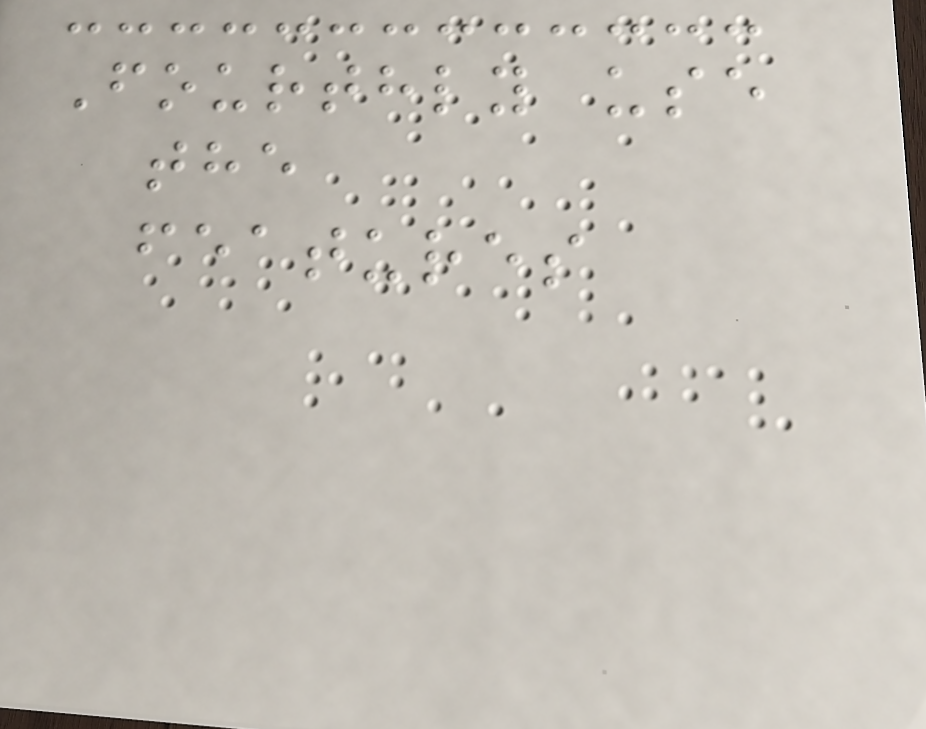Fourthly use
the
features
